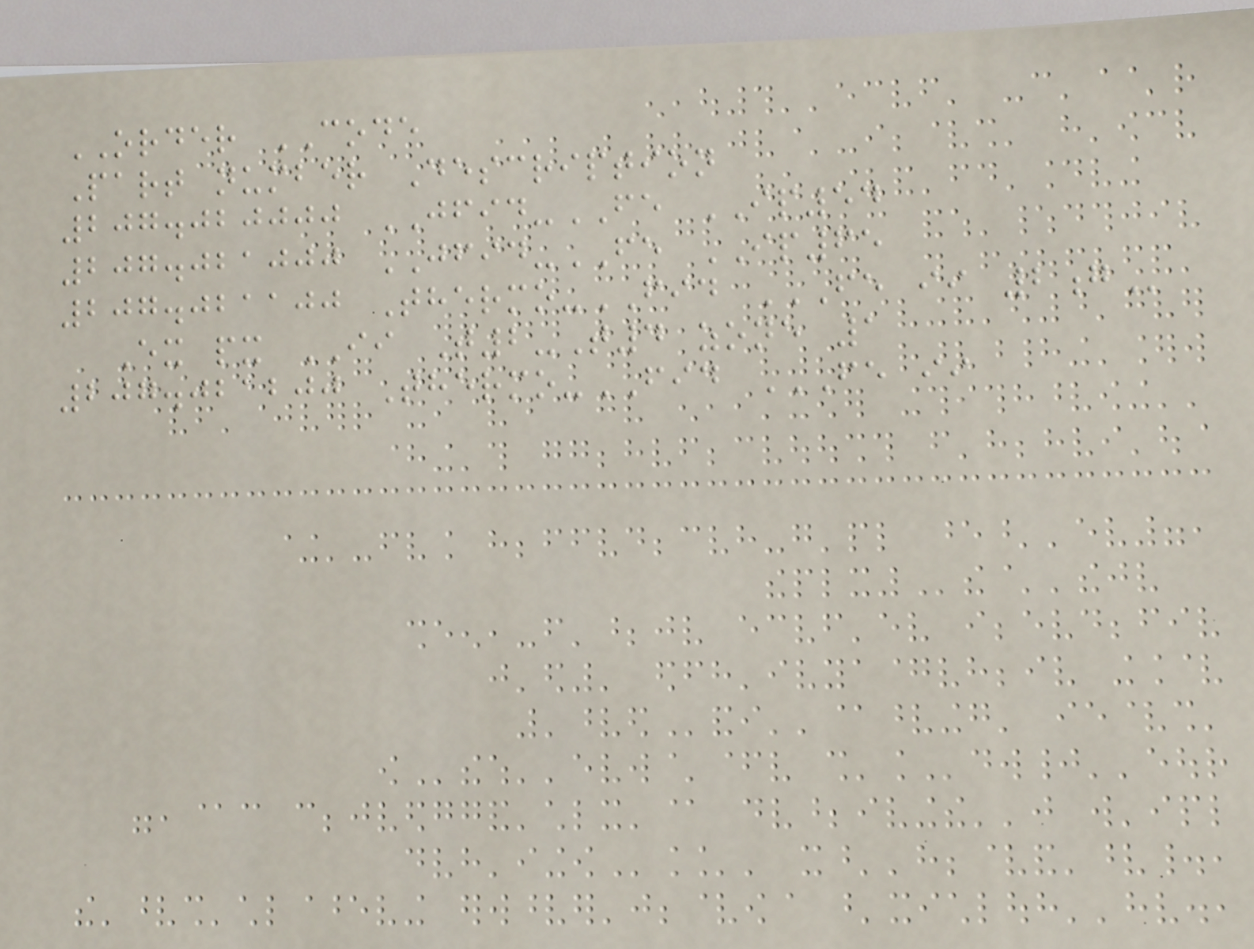ORDER CODE
Part number Description
207.020000 JFID-FE IP54
207.021000 JFID-FE IP65
207.021100 Thermo-FID FE II 2G
Ex px II T2-T4 zone 1
207.021200 Thermo-FID FE II
